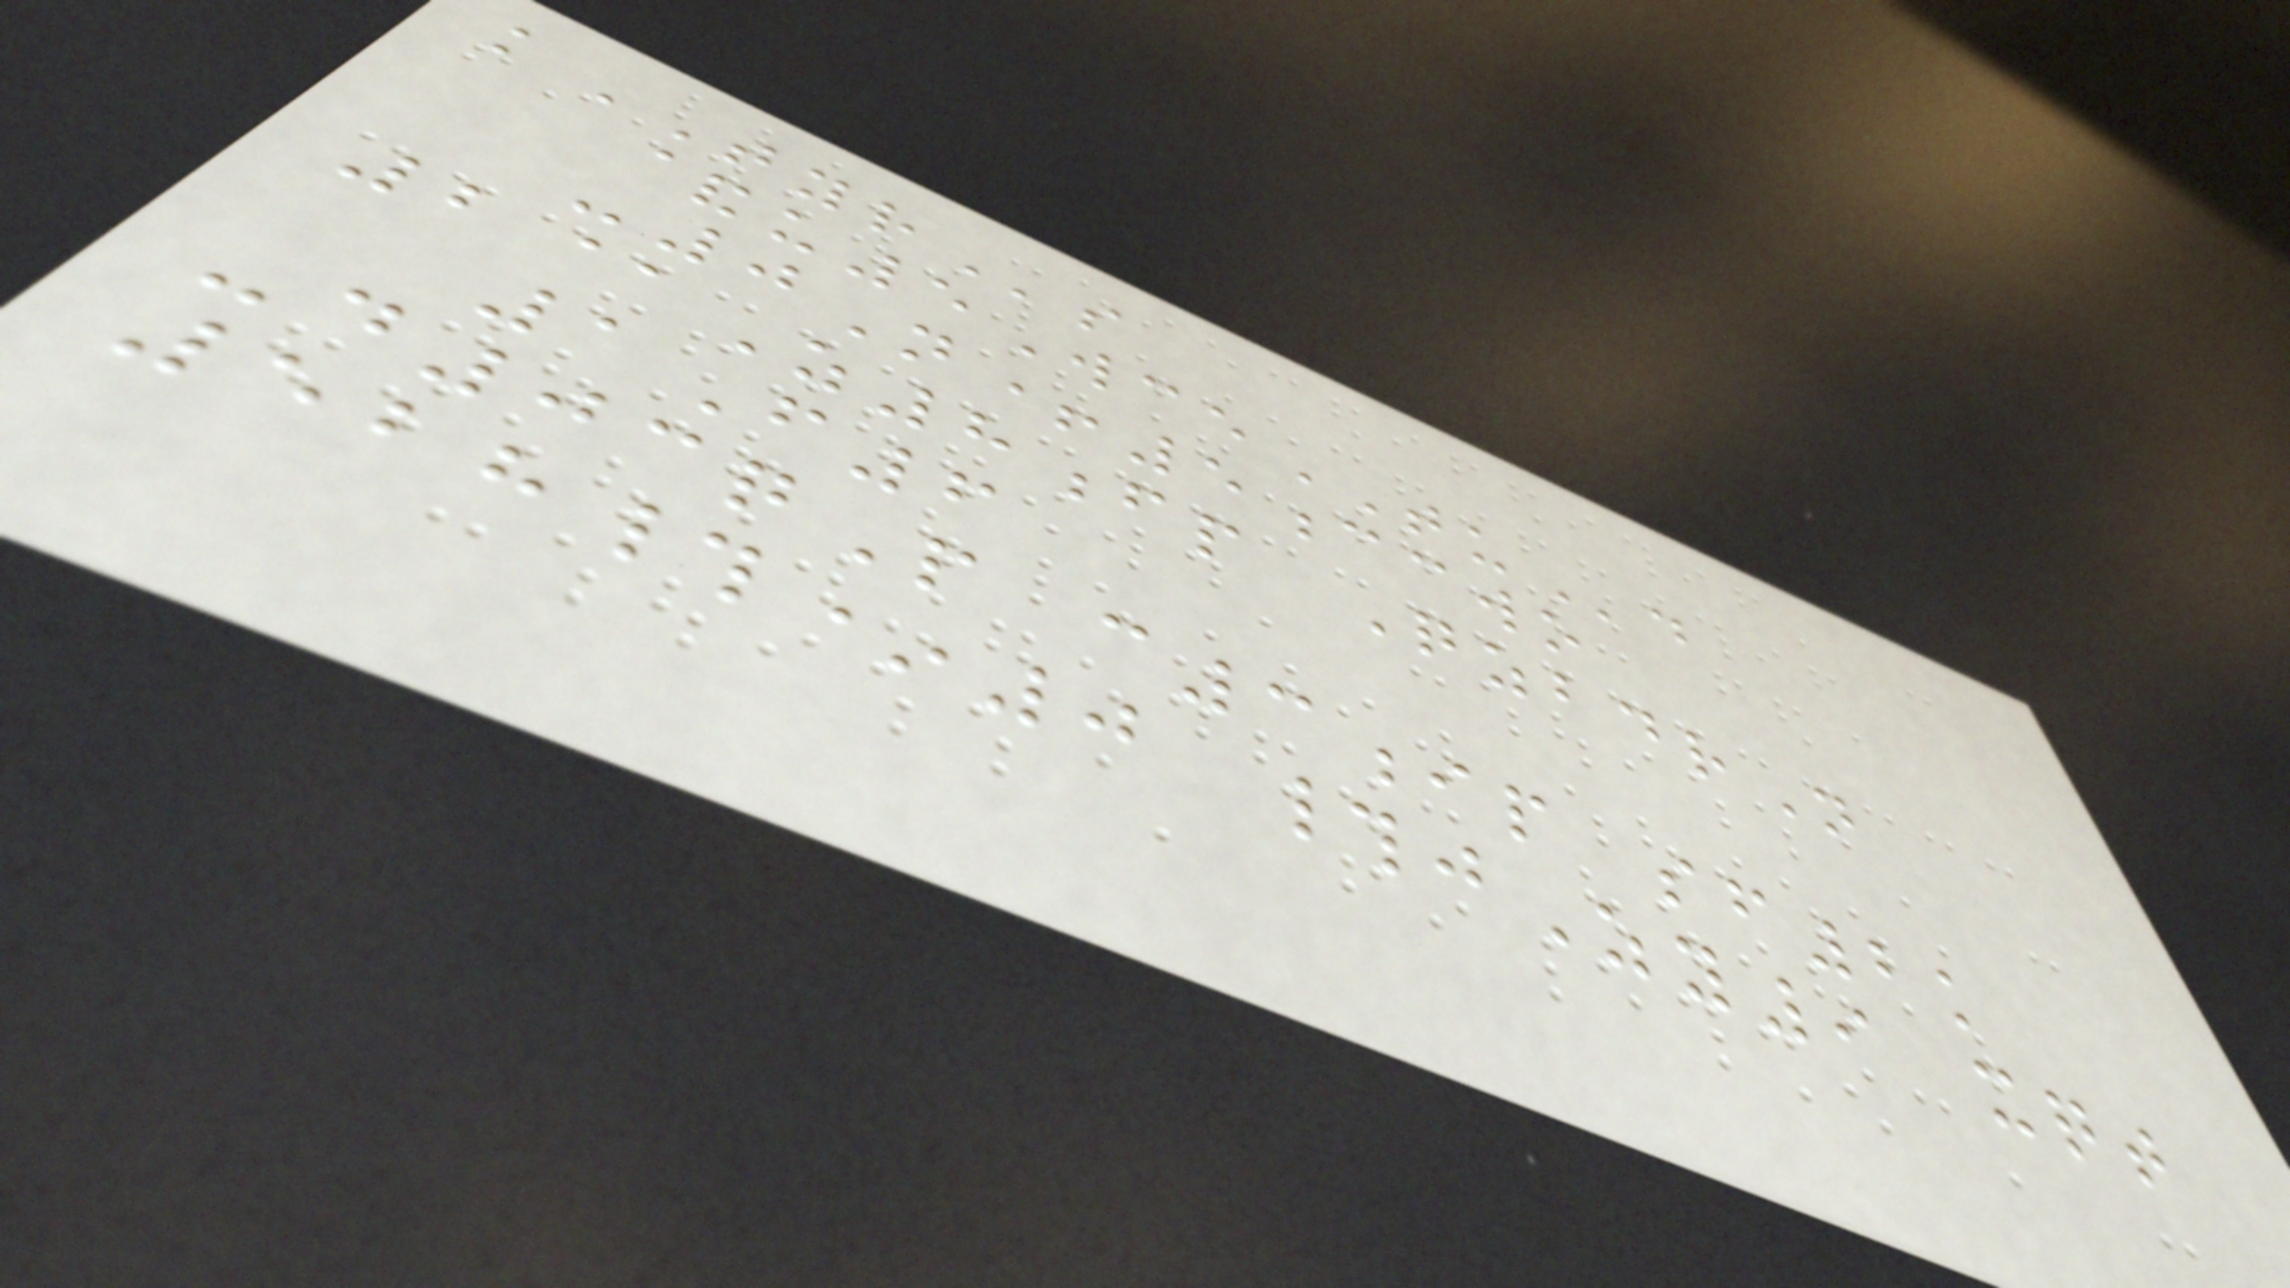kTYRs
&u5WceTUd
-0N+5ccwo
2@Z8fp QzbdrN
1F6
-d03qP c3ip sf2k
528#*0 #jZy9 xqt
